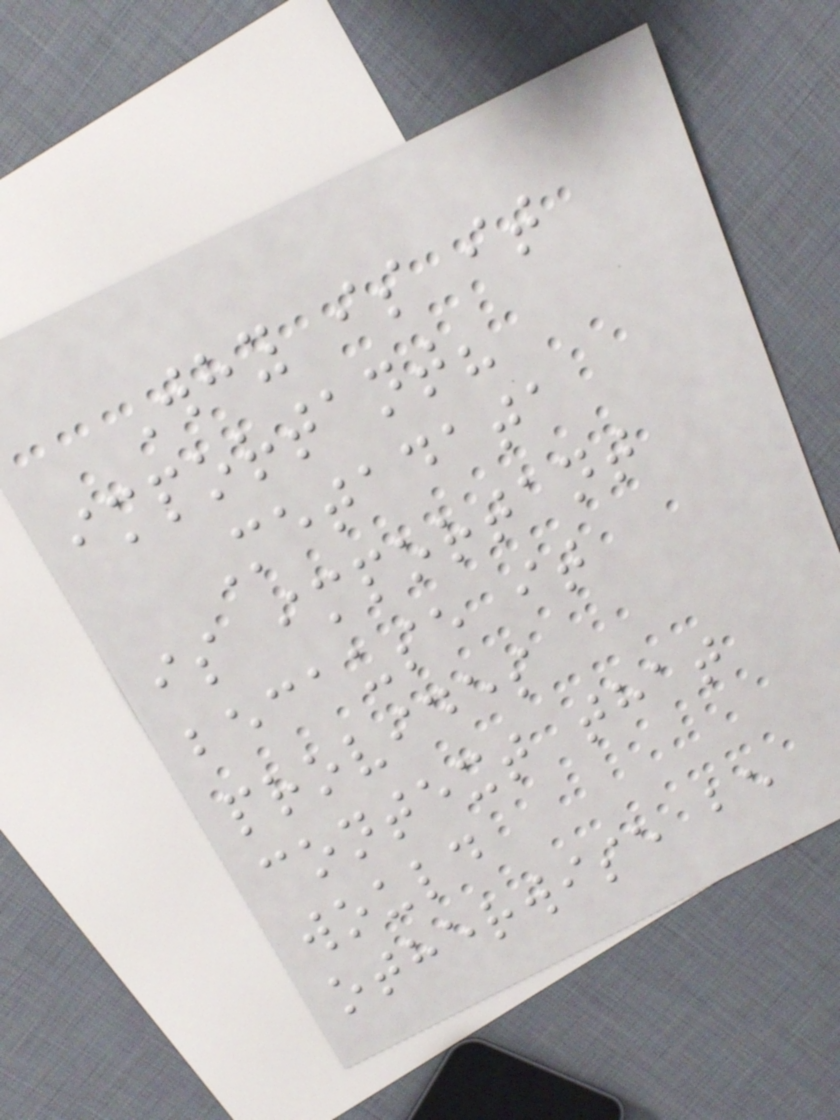Why is it
important?
Metadata
is important
because it
provides
context that
would
otherwise be
